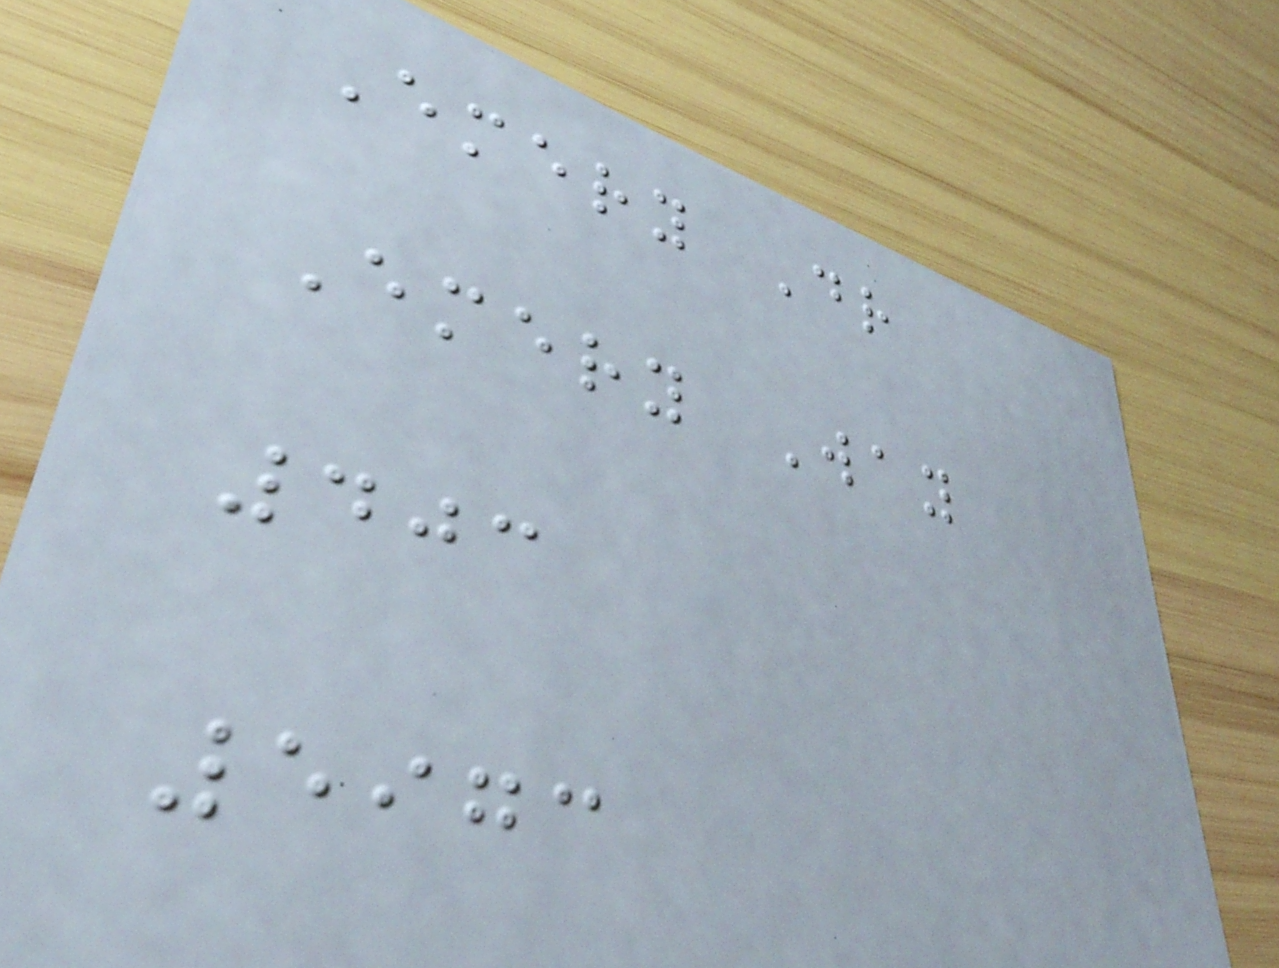Emery Dr
Emery Way
403
5973
